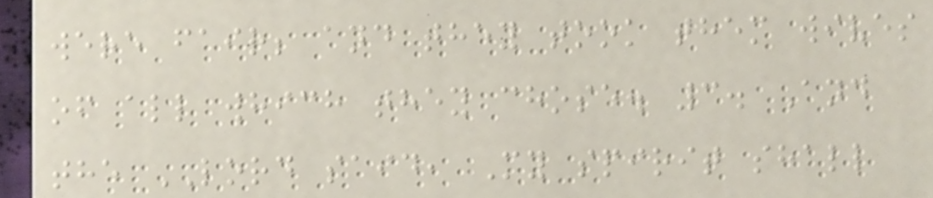were fair; and they took them wives
of all which they chose. 3. And
the LORD said, My spirit shall
